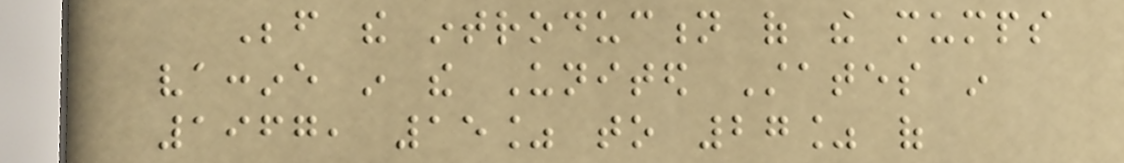Before the introduction of the mumps
vaccine in the United States in
1967, 15% to 27% of
